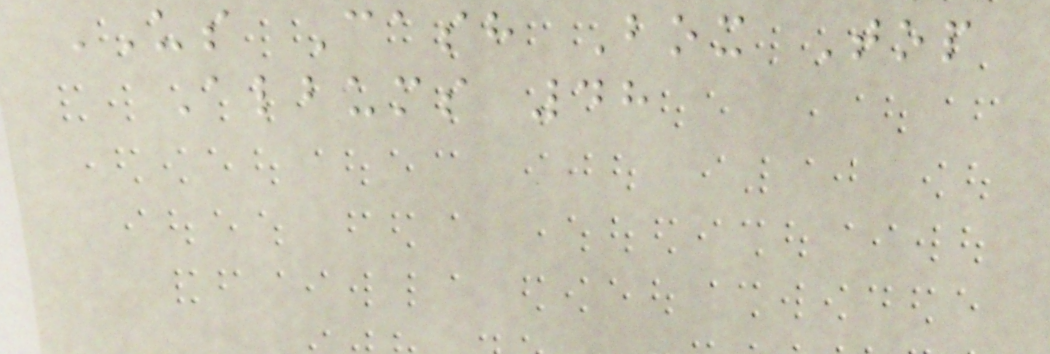US Cash Box Top
Albums 48
